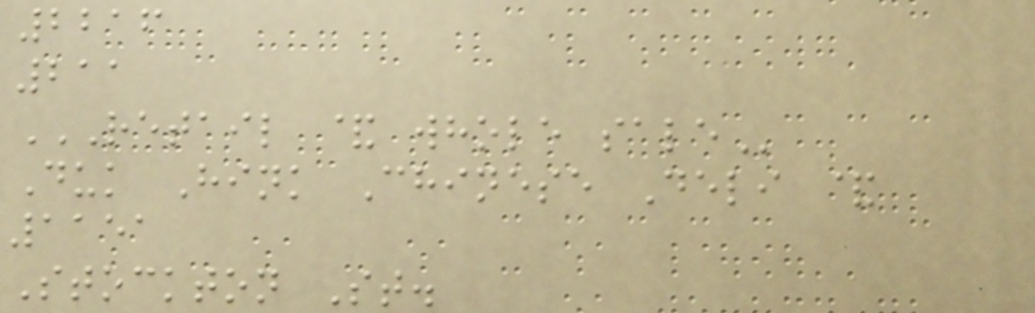2216
211
RETAIL & WHOLE SALE
Duk Hink Chinese Deli &
1151
Stockton St.
